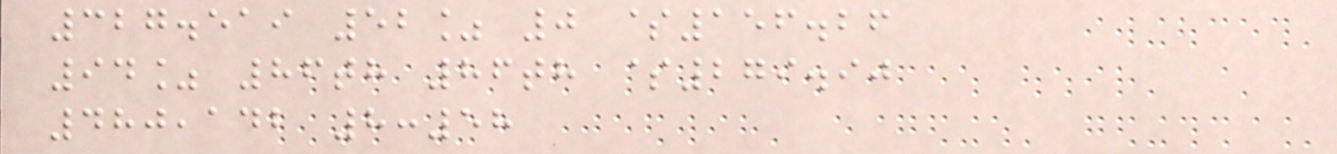327.519 52% 0 $156.26
94% 86th 86th $279.90
480,142 8:58
